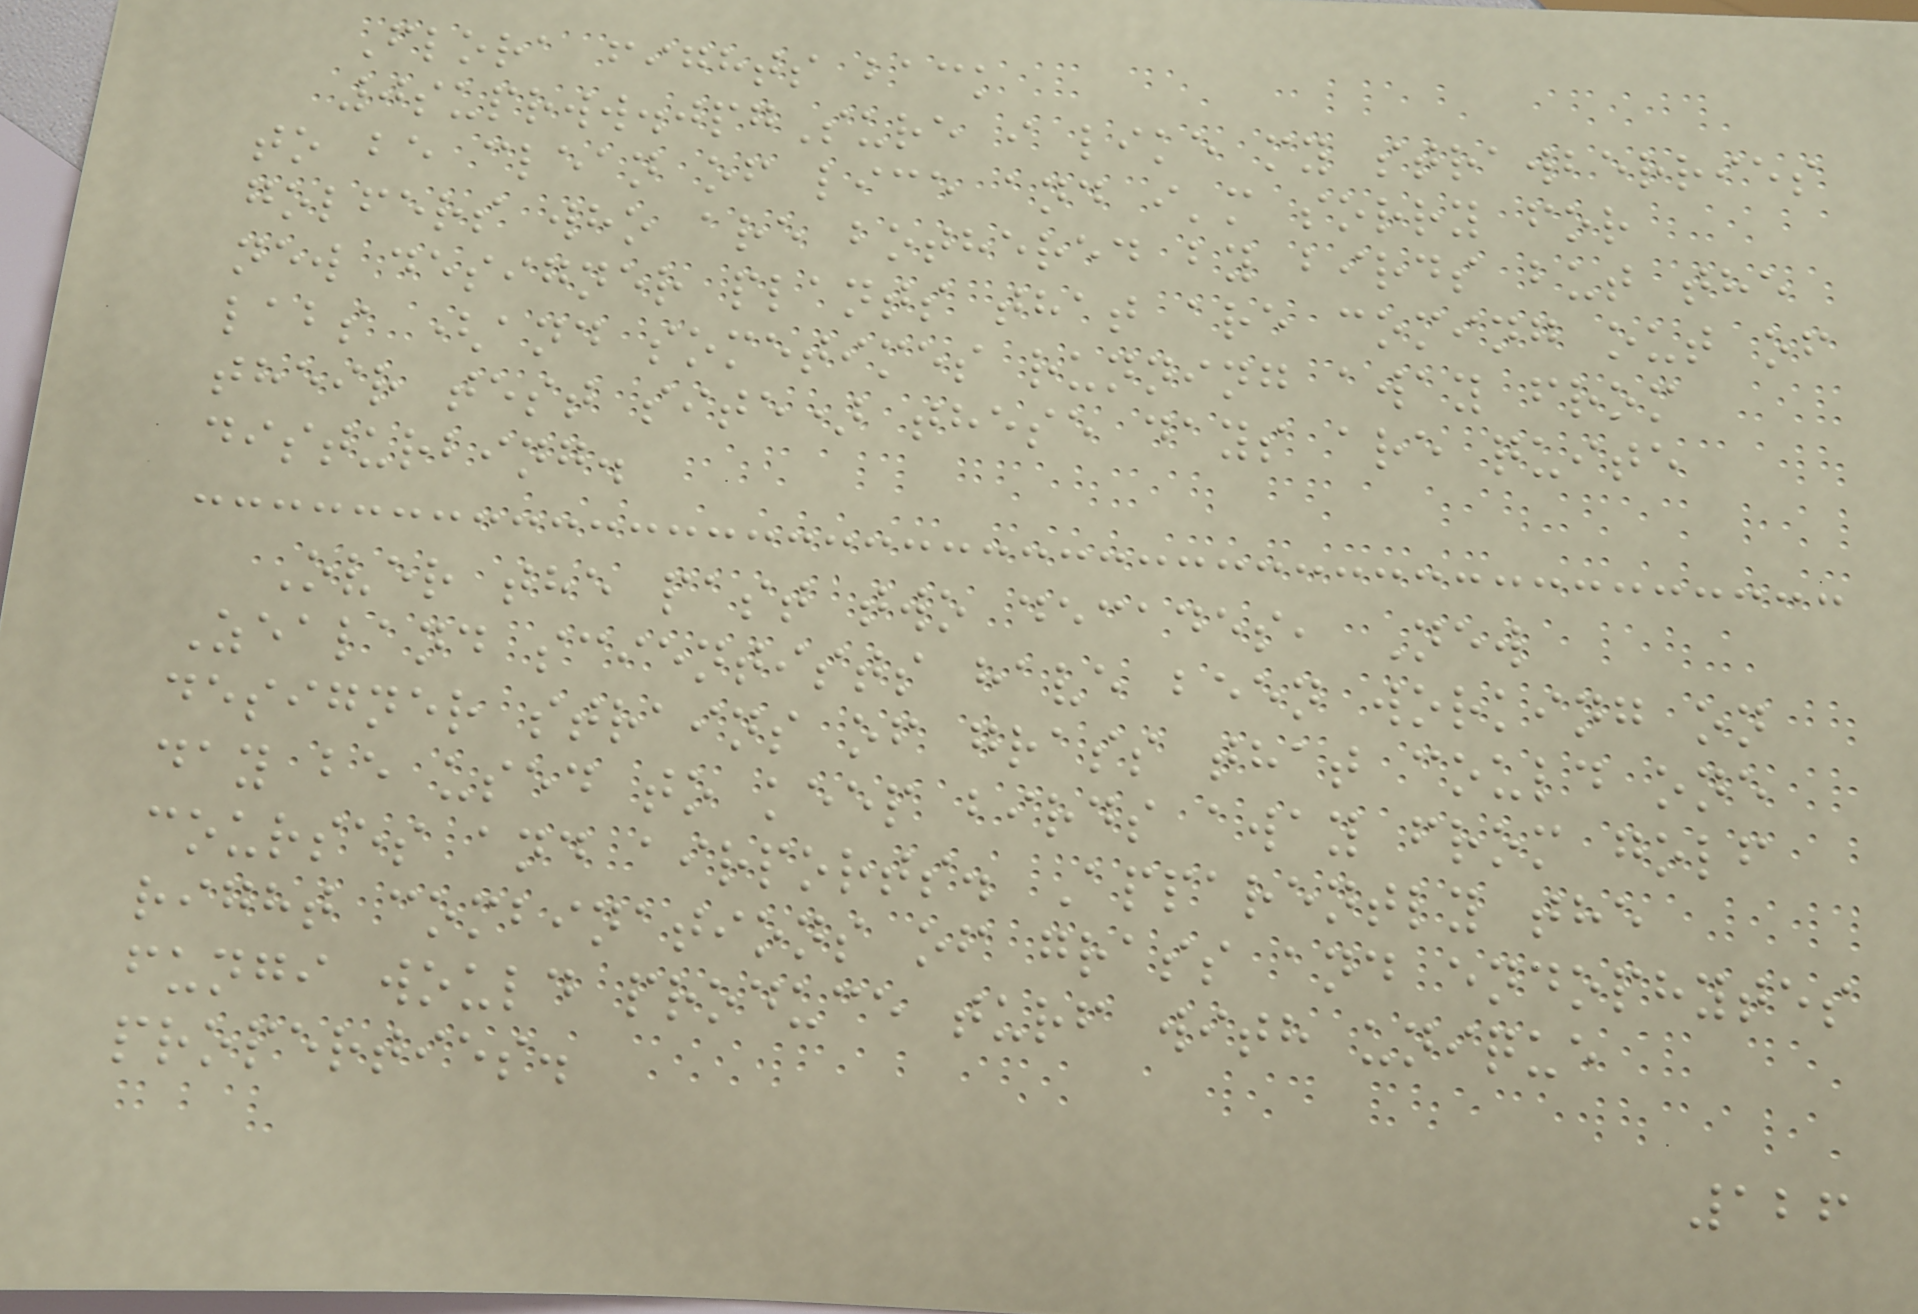Flora fights back
0suprww.jpgSure i like my strawberries
to be clean of lice and i'm sorry for
golfers who are bothered by birds but the
new designer plants that are coming out of
labs (and sometimes running away from
their test site) these days are quite
disturbing.
Over the past two decades, New
Zealand scientists have been working on
designer strains of grass that could one
day be used to keep birds away from golf
courses and airports. Apparently the
right combinations of grass and endophytes
fungi would produce turf with unique
properties.
126
